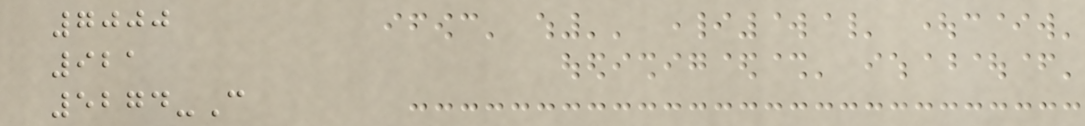7000
921
5274-C
